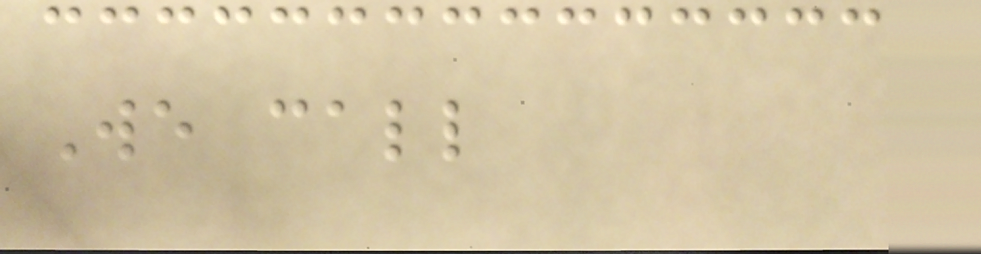We call
